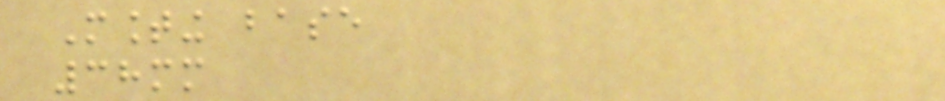Mounting base
38mm
